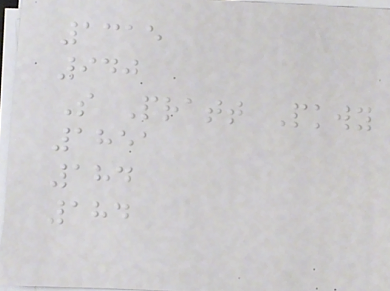1315
940
S Pratt Pkwy
1851
184
184
